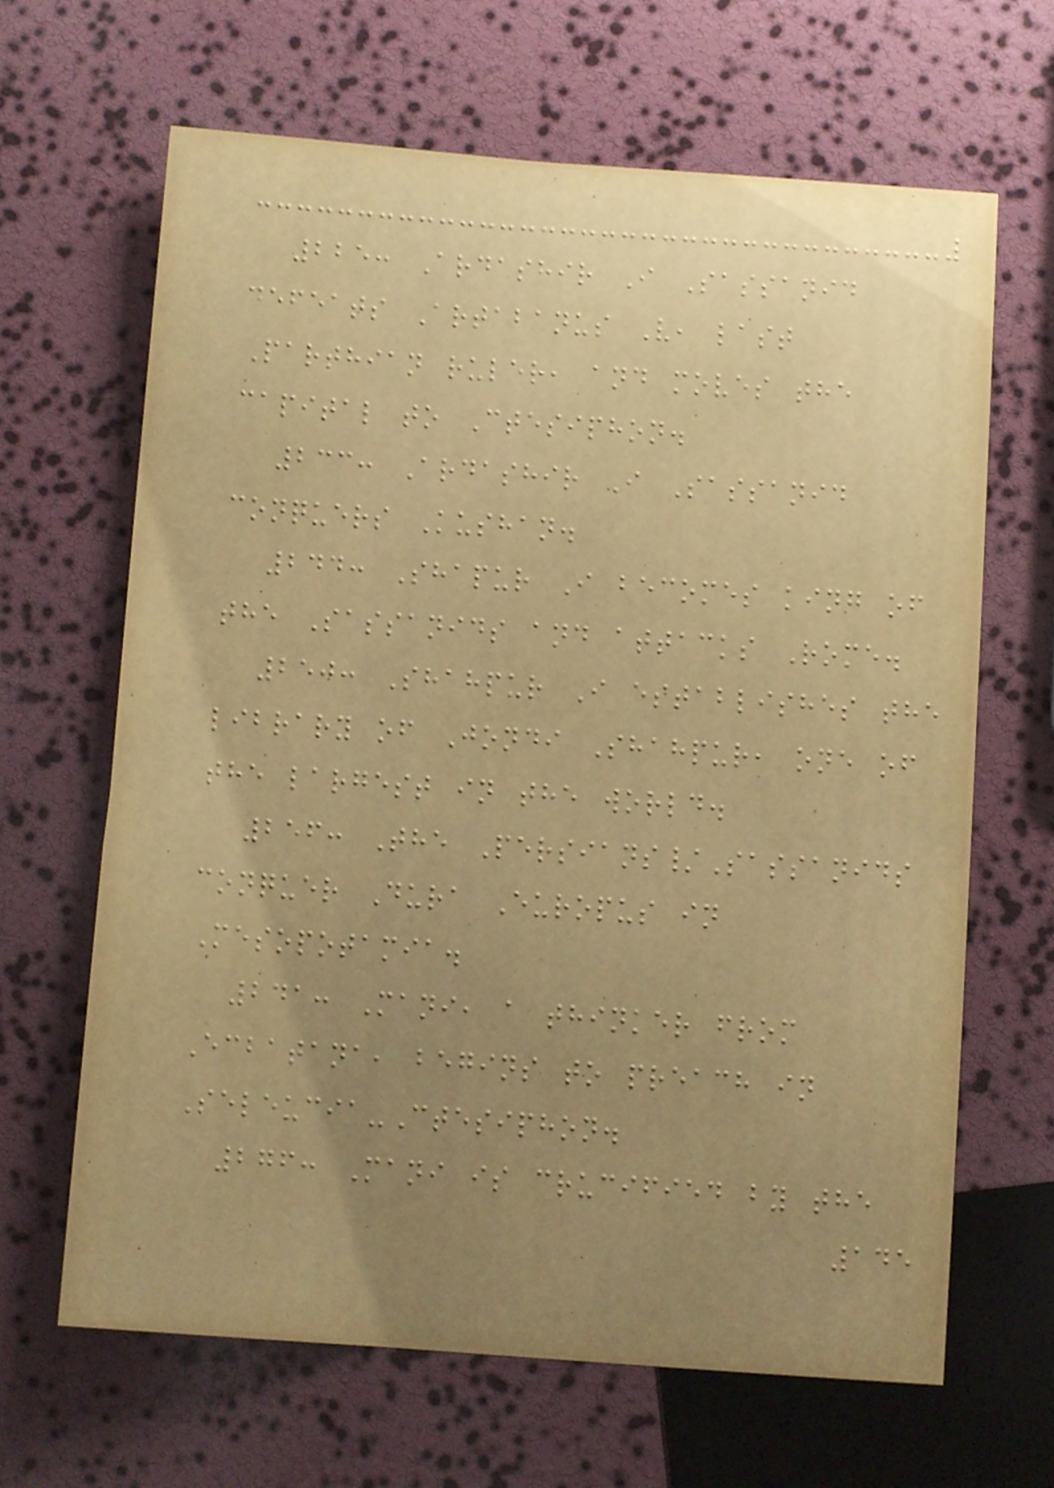225: Ardashir I Sassanid
defeats Artabanus V, last
Parthian ruler, and moves the
capital to Ctesiphon.
233: Ardashir I Sassanid
conquers Kushan.
244: Shapur I becomes king of
the Sassanids and attacks Rome.
250: Shahpur I establishes the
library of Jondi Shahpur, one of
the largest in the world.
256: The Persians/Sassanids
conquer Dura Europus in
Mesopotamia.
241: Mani, a thinker from
Ecbatana, begins to preach in
Seleucia-Ctesiphon.
276: Mani is crucified by the
145
